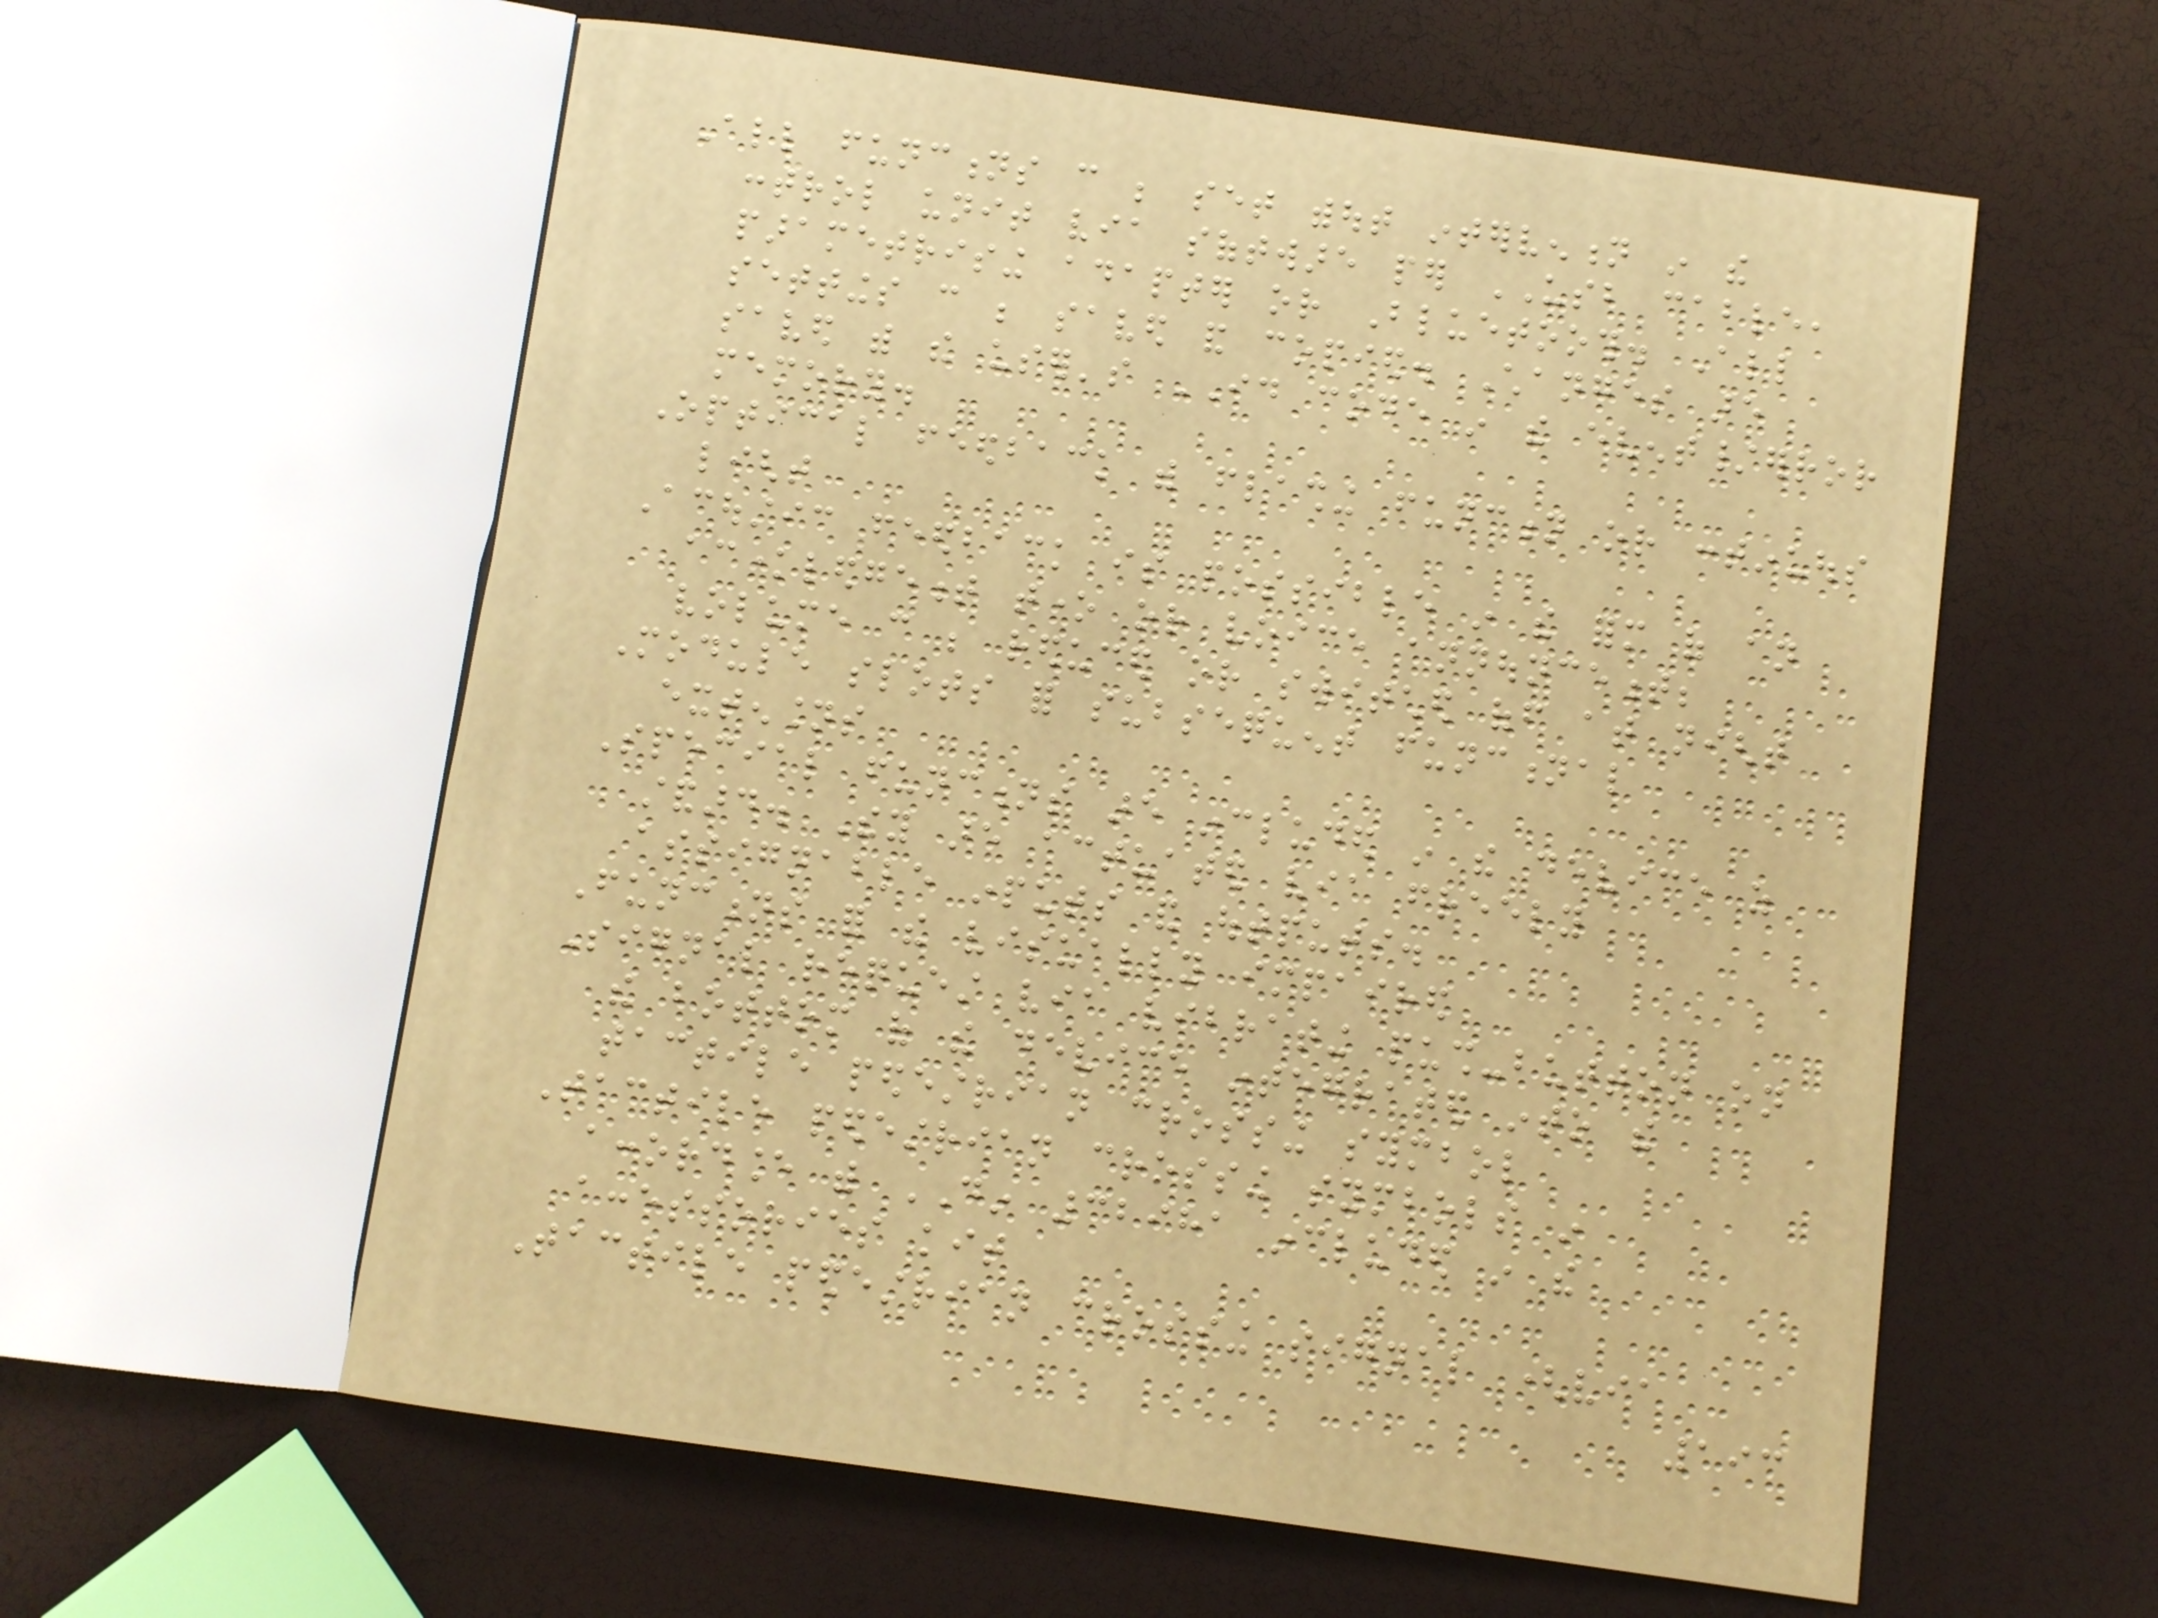All functions can be set without intervention in the
control unit via software per USB cable,
parametrising adapter or Bluetooth. All
settings can be saved and copied. Changes are
saved with the user's ID code in the event/error
memory.
Optical feedback with flashing function or continuous
light
Acoustic feedback is possible in the form of an
acknowledgement tone or voice announcement;
volume can be reduced or switched off at night
Module slots for subsequent functional
extensions
Special functions are included in the device as
standard. They are actuated via freely
assignable inputs and outputs.
Functions for the visually impaired
Signal request via vibrating push-button on
the bottom of the device integrated into the
tactile pedestrian crossing symbol
Tactile pedestrian crossing symbols in
accordance with DIN 32981 included in the
accessories kit
Tactile pedestrian crossing signal (via
193
